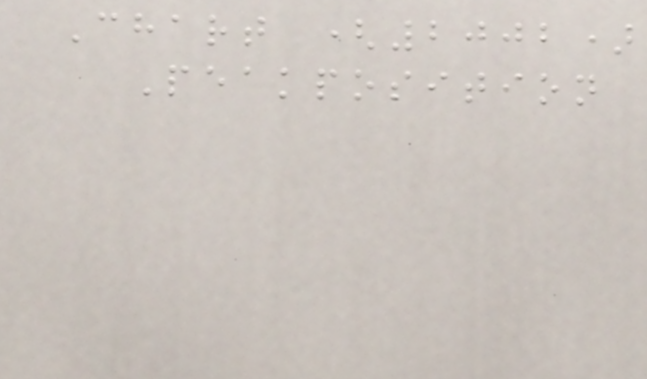Chart (2002)
Peakposition
